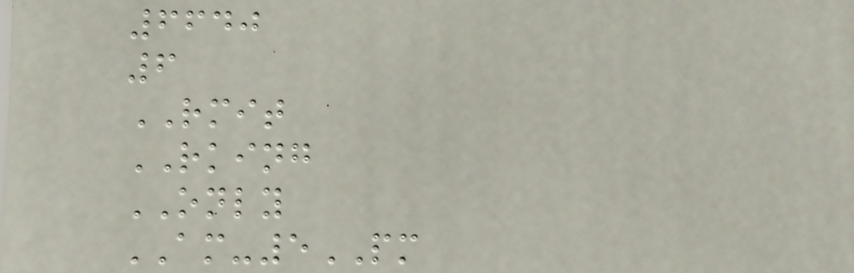6640
6
RMIT
RKING
ONLY
AM-5PM
